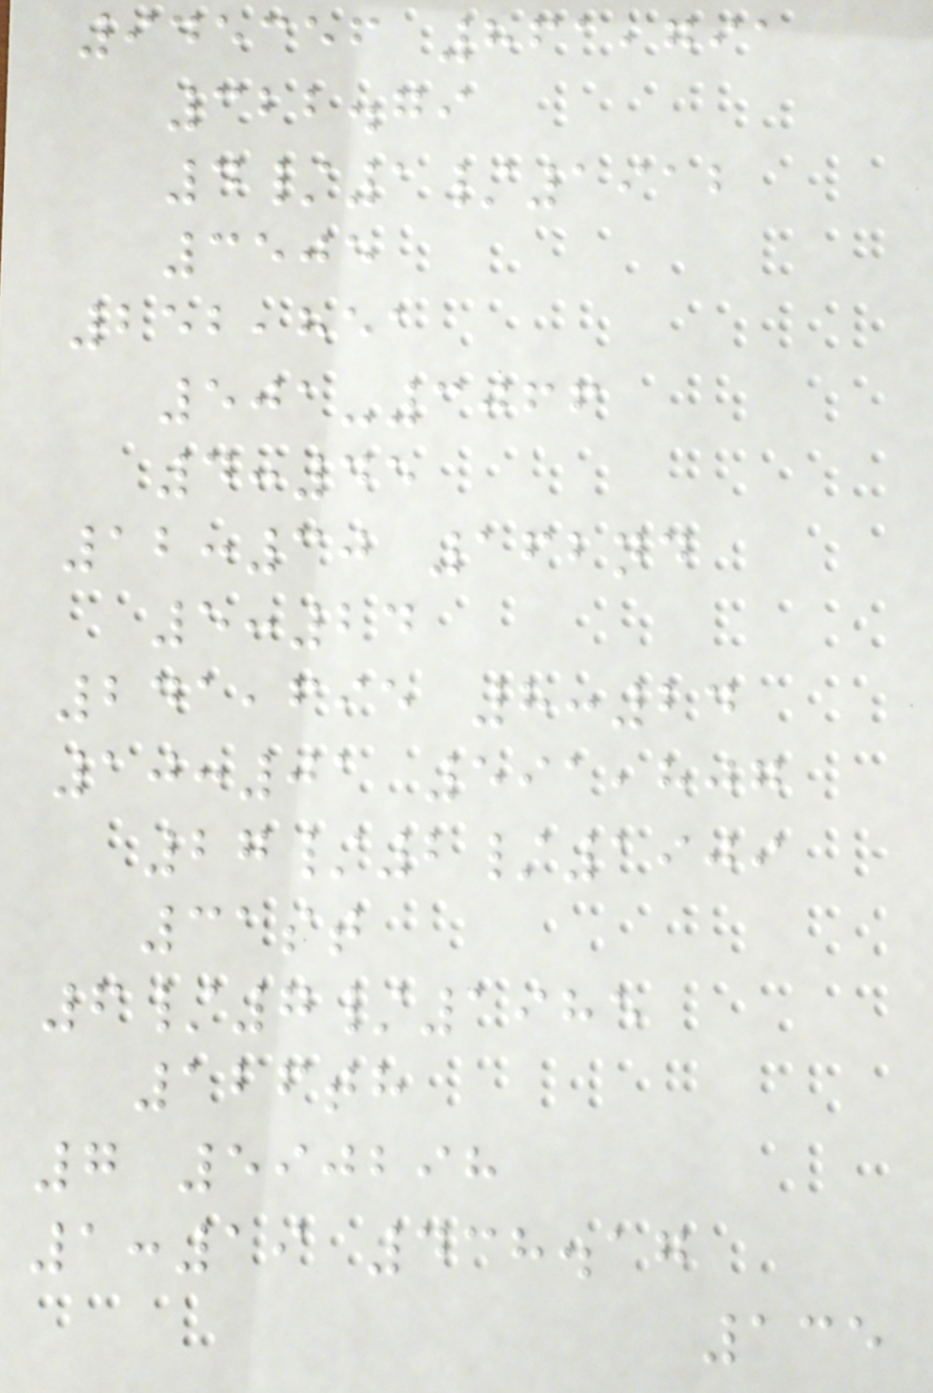945356 861,791
322.79
4/1/1912
3505
252,851
501-3066
4:45
12:30 162nd
5:24
241,695 8:24
10:01 591,807
27/2/1909
31st
6/7/1985
126th
7 590298
1:19 438.17
135
